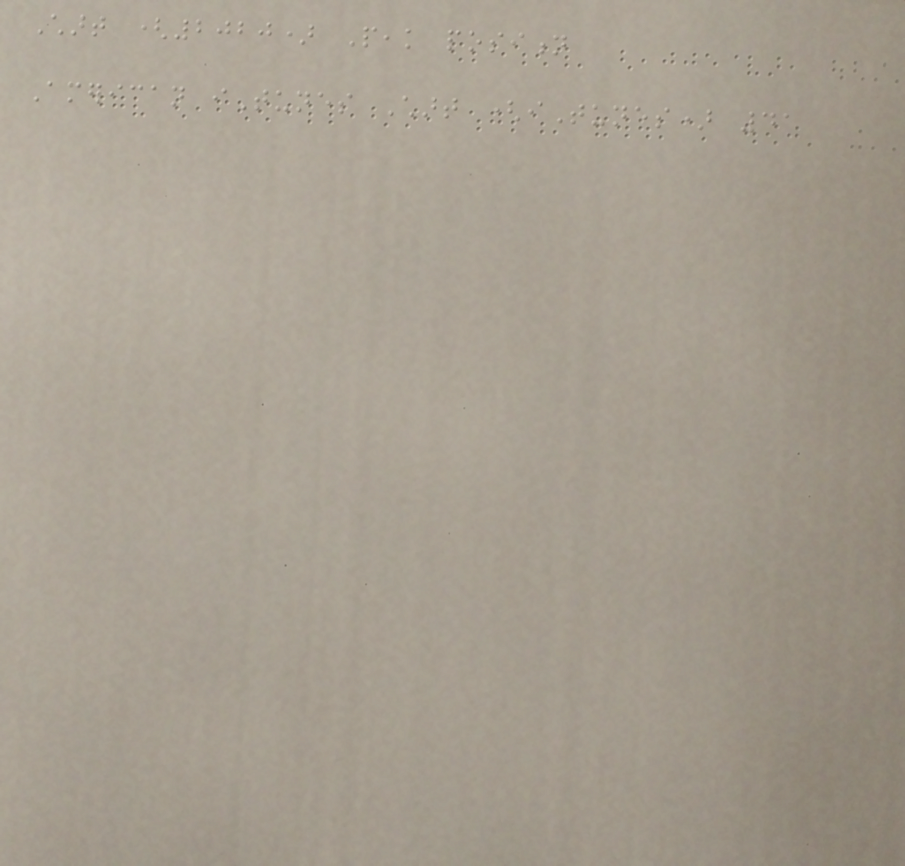Chart (2020) Peak position
American iTunes Chart (iTunes) 41
